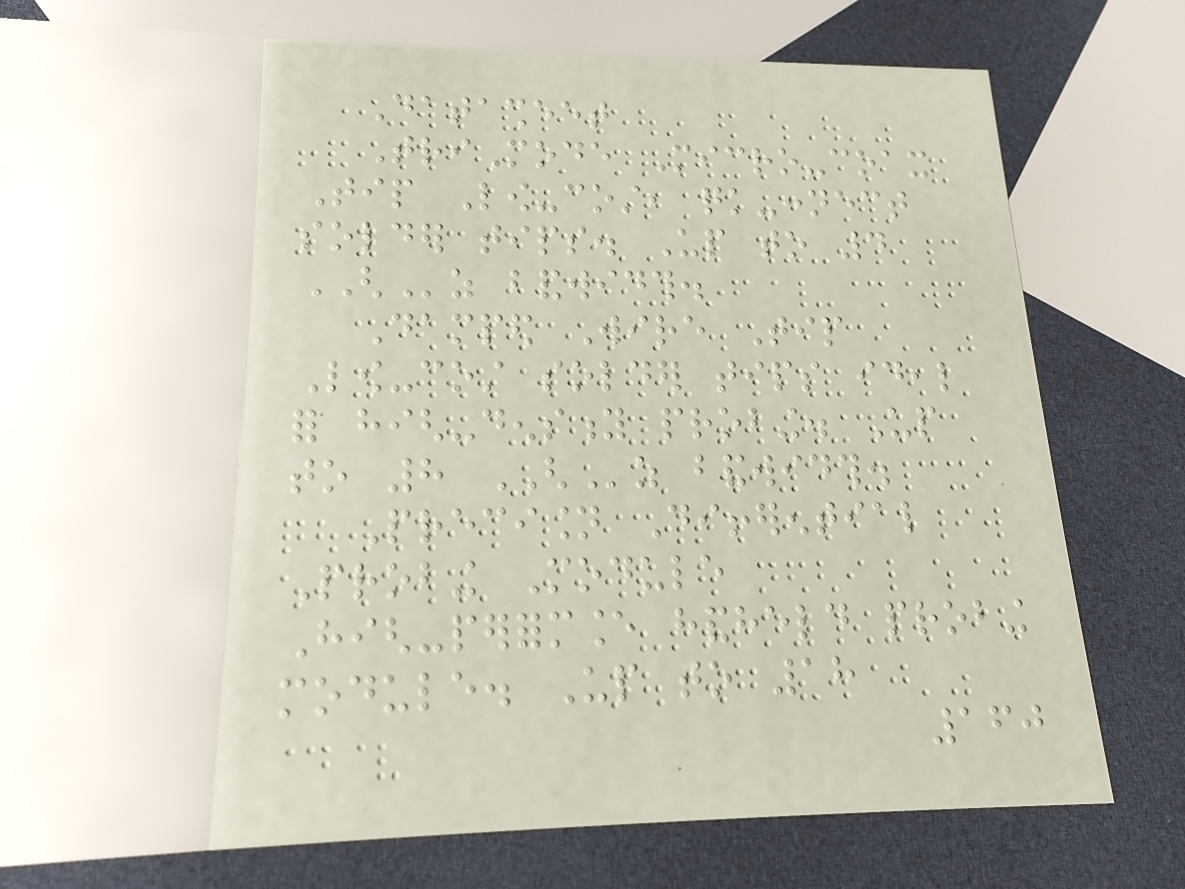Datasheet
TriMode Micro-coax
Tip Low-cost, quick-connect
solder tips. Up to 4
GHz bandwidth.
Damped Wire Tip
Low-cost solder tips ideal
for high-density probing. Up
to 8 GHz bandwidth.
Precision Differential
Probing Module
High-performance handheld probing
module. Up to 18
160
